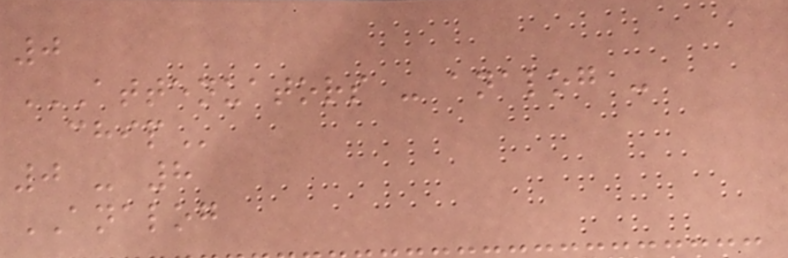0
ATTENUATORS - ANALOG -
CHIP
0 - 8
ANALOG
